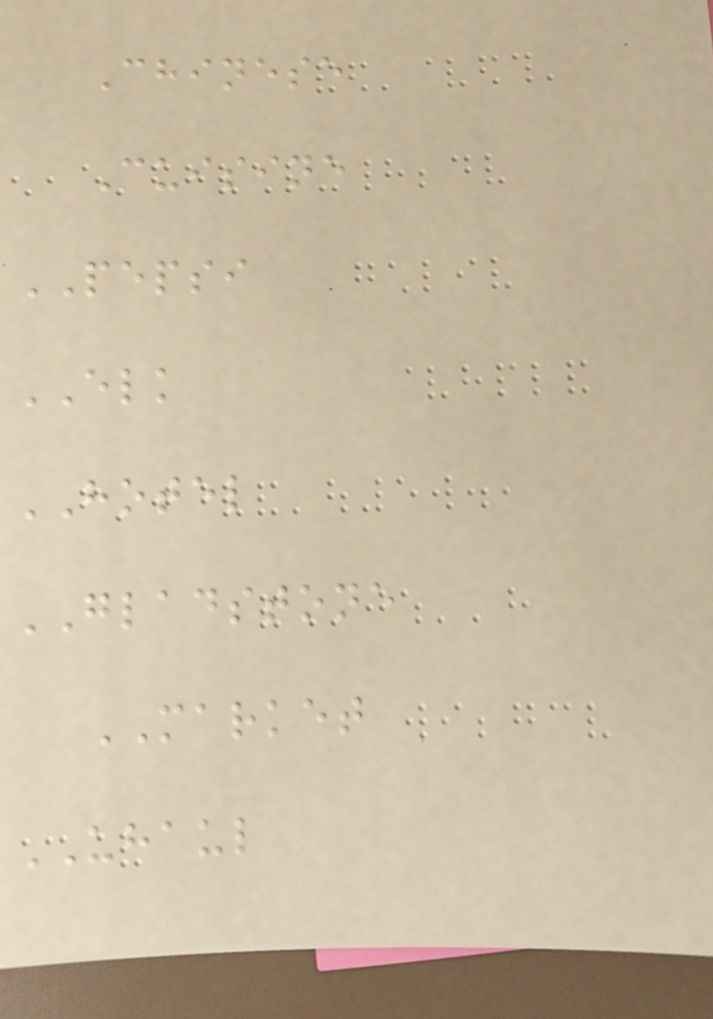Chinese
Cuisine
PEPSI
ELK
HOTEL
GLADSTONE
MARKET
UHAUL
